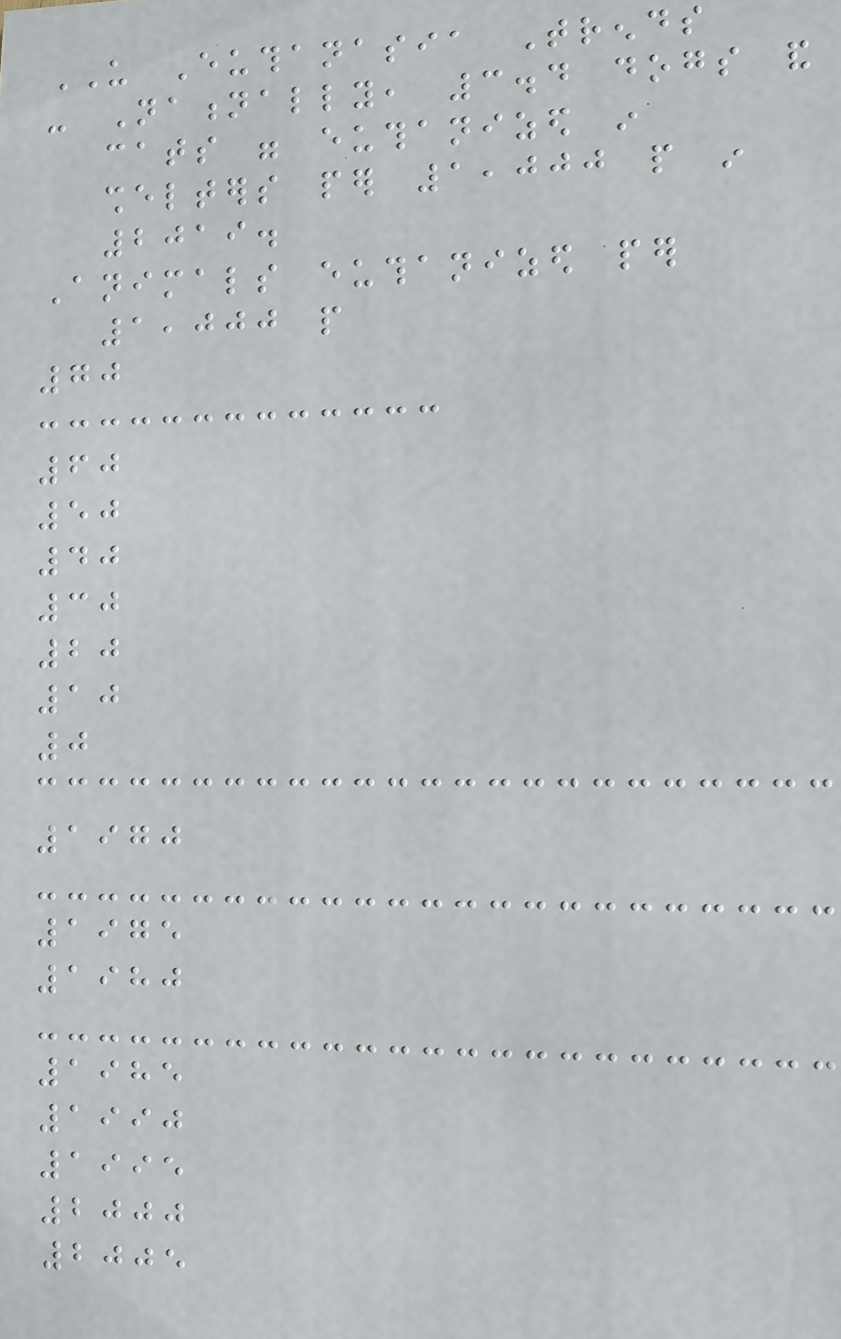US Euthanasia Trends
- Nationally, 3.4 dogs and
cats were euthanized in
shelters per 1,000 people in
2019.
Animals euthanized per
1,000 people
70
60
50
40
30
20
10
0
1970
1975
1980
1985
1990
1995
2000
2005
